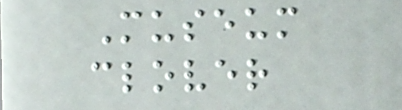Museum
clover
